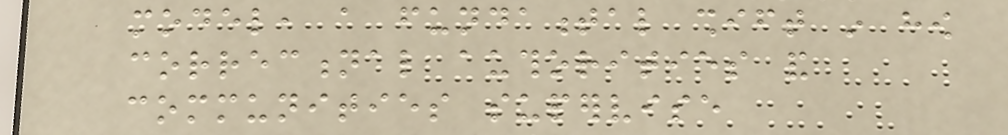model, a fundamental shift in how
correctional authorities and
communities supervise
